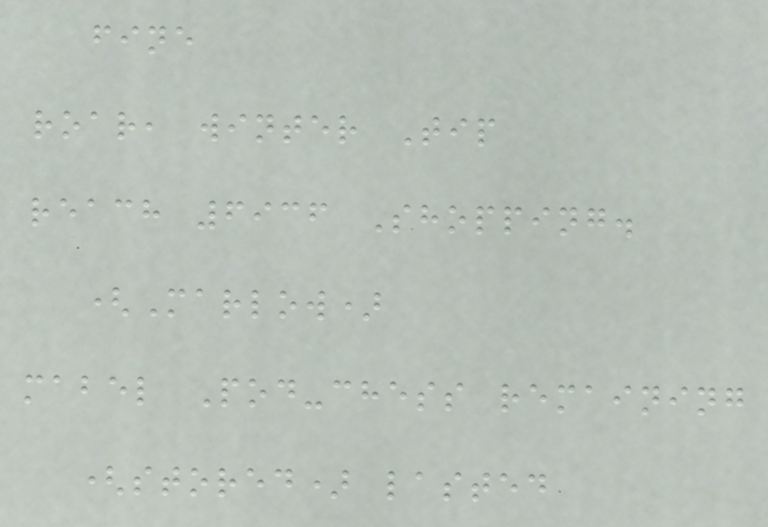fine
roar, winter Tip
reach 6936 Shopping.
(Marlow)
mabel Pod-chess remaining
(stored) lasted
